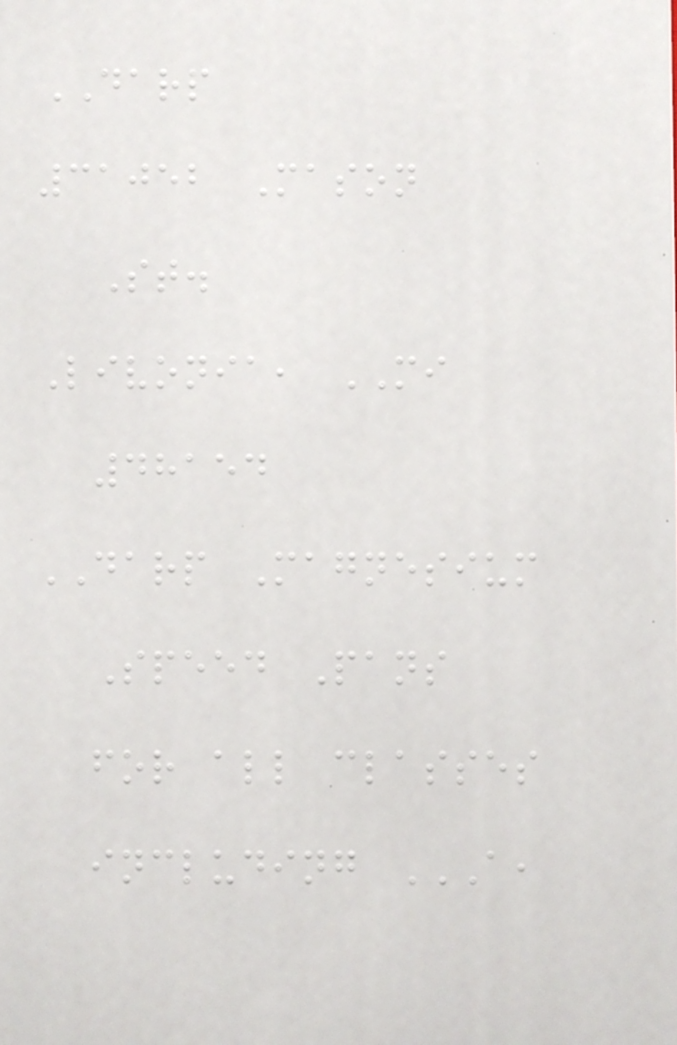DARP
31052 Mason
St.
Livonia, MI
48154
DARP Magnesium
Speed Pans
for all classes
including A,
